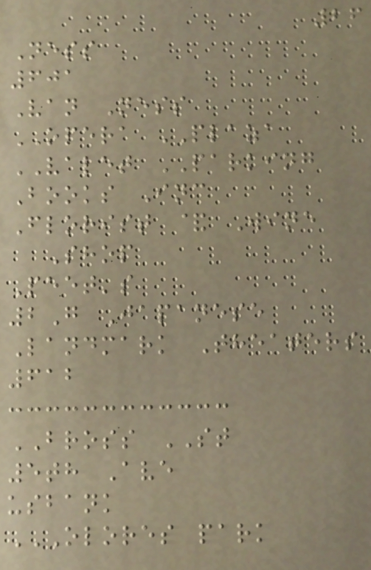26
Ness
601
Van Ness
OPERA PLAZA
VALET PARKING
Books Inc
Florist & Wine
Shop
Peet's
2G Japanese
Landmark Theaters
612
BROSS ST
5th Ave
usbank
OLORES PARK
